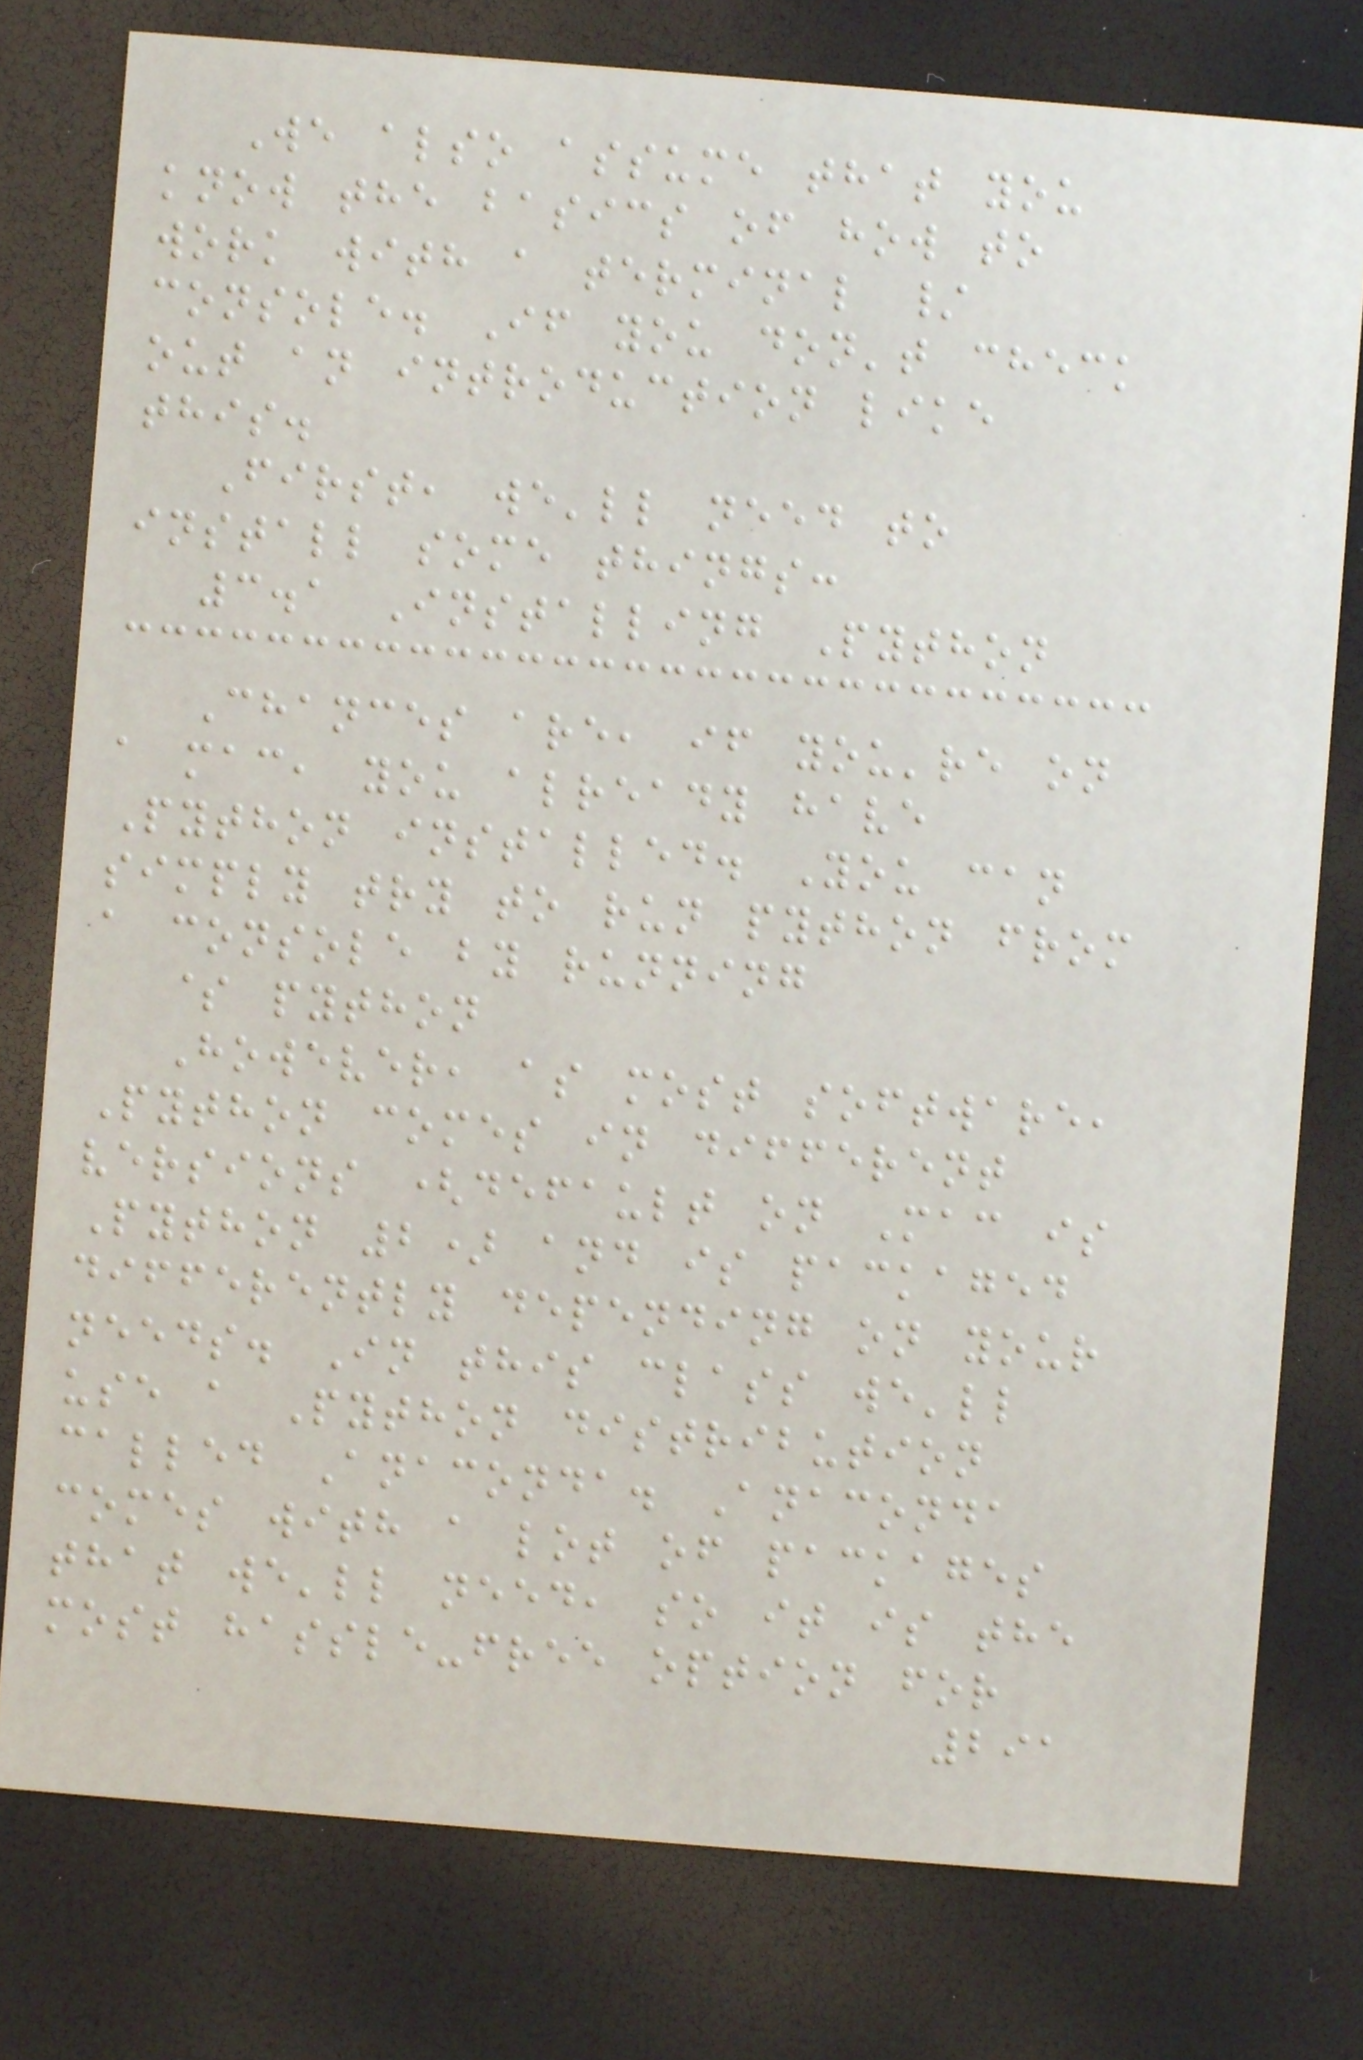We also assume that you
know the basics of how to
work with a terminal /
console. If you don't check
out an introduction like
this.
First, we'll need to
install some things:
3.1 Installing Python
Chances are, if you're on
a mac, you already have
Python installed. You can
simply try to run python from
a console by running
$ python
However, as most software,
Python comes in different
versions (default on Mac is
Python 2) and is packaged
differently depending on your
needs. In this class we'll
use a Python distribution
called Anaconda. Anaconda
comes with a lot of packages
that we'll need, so it is the
most hassle-free option for
291
